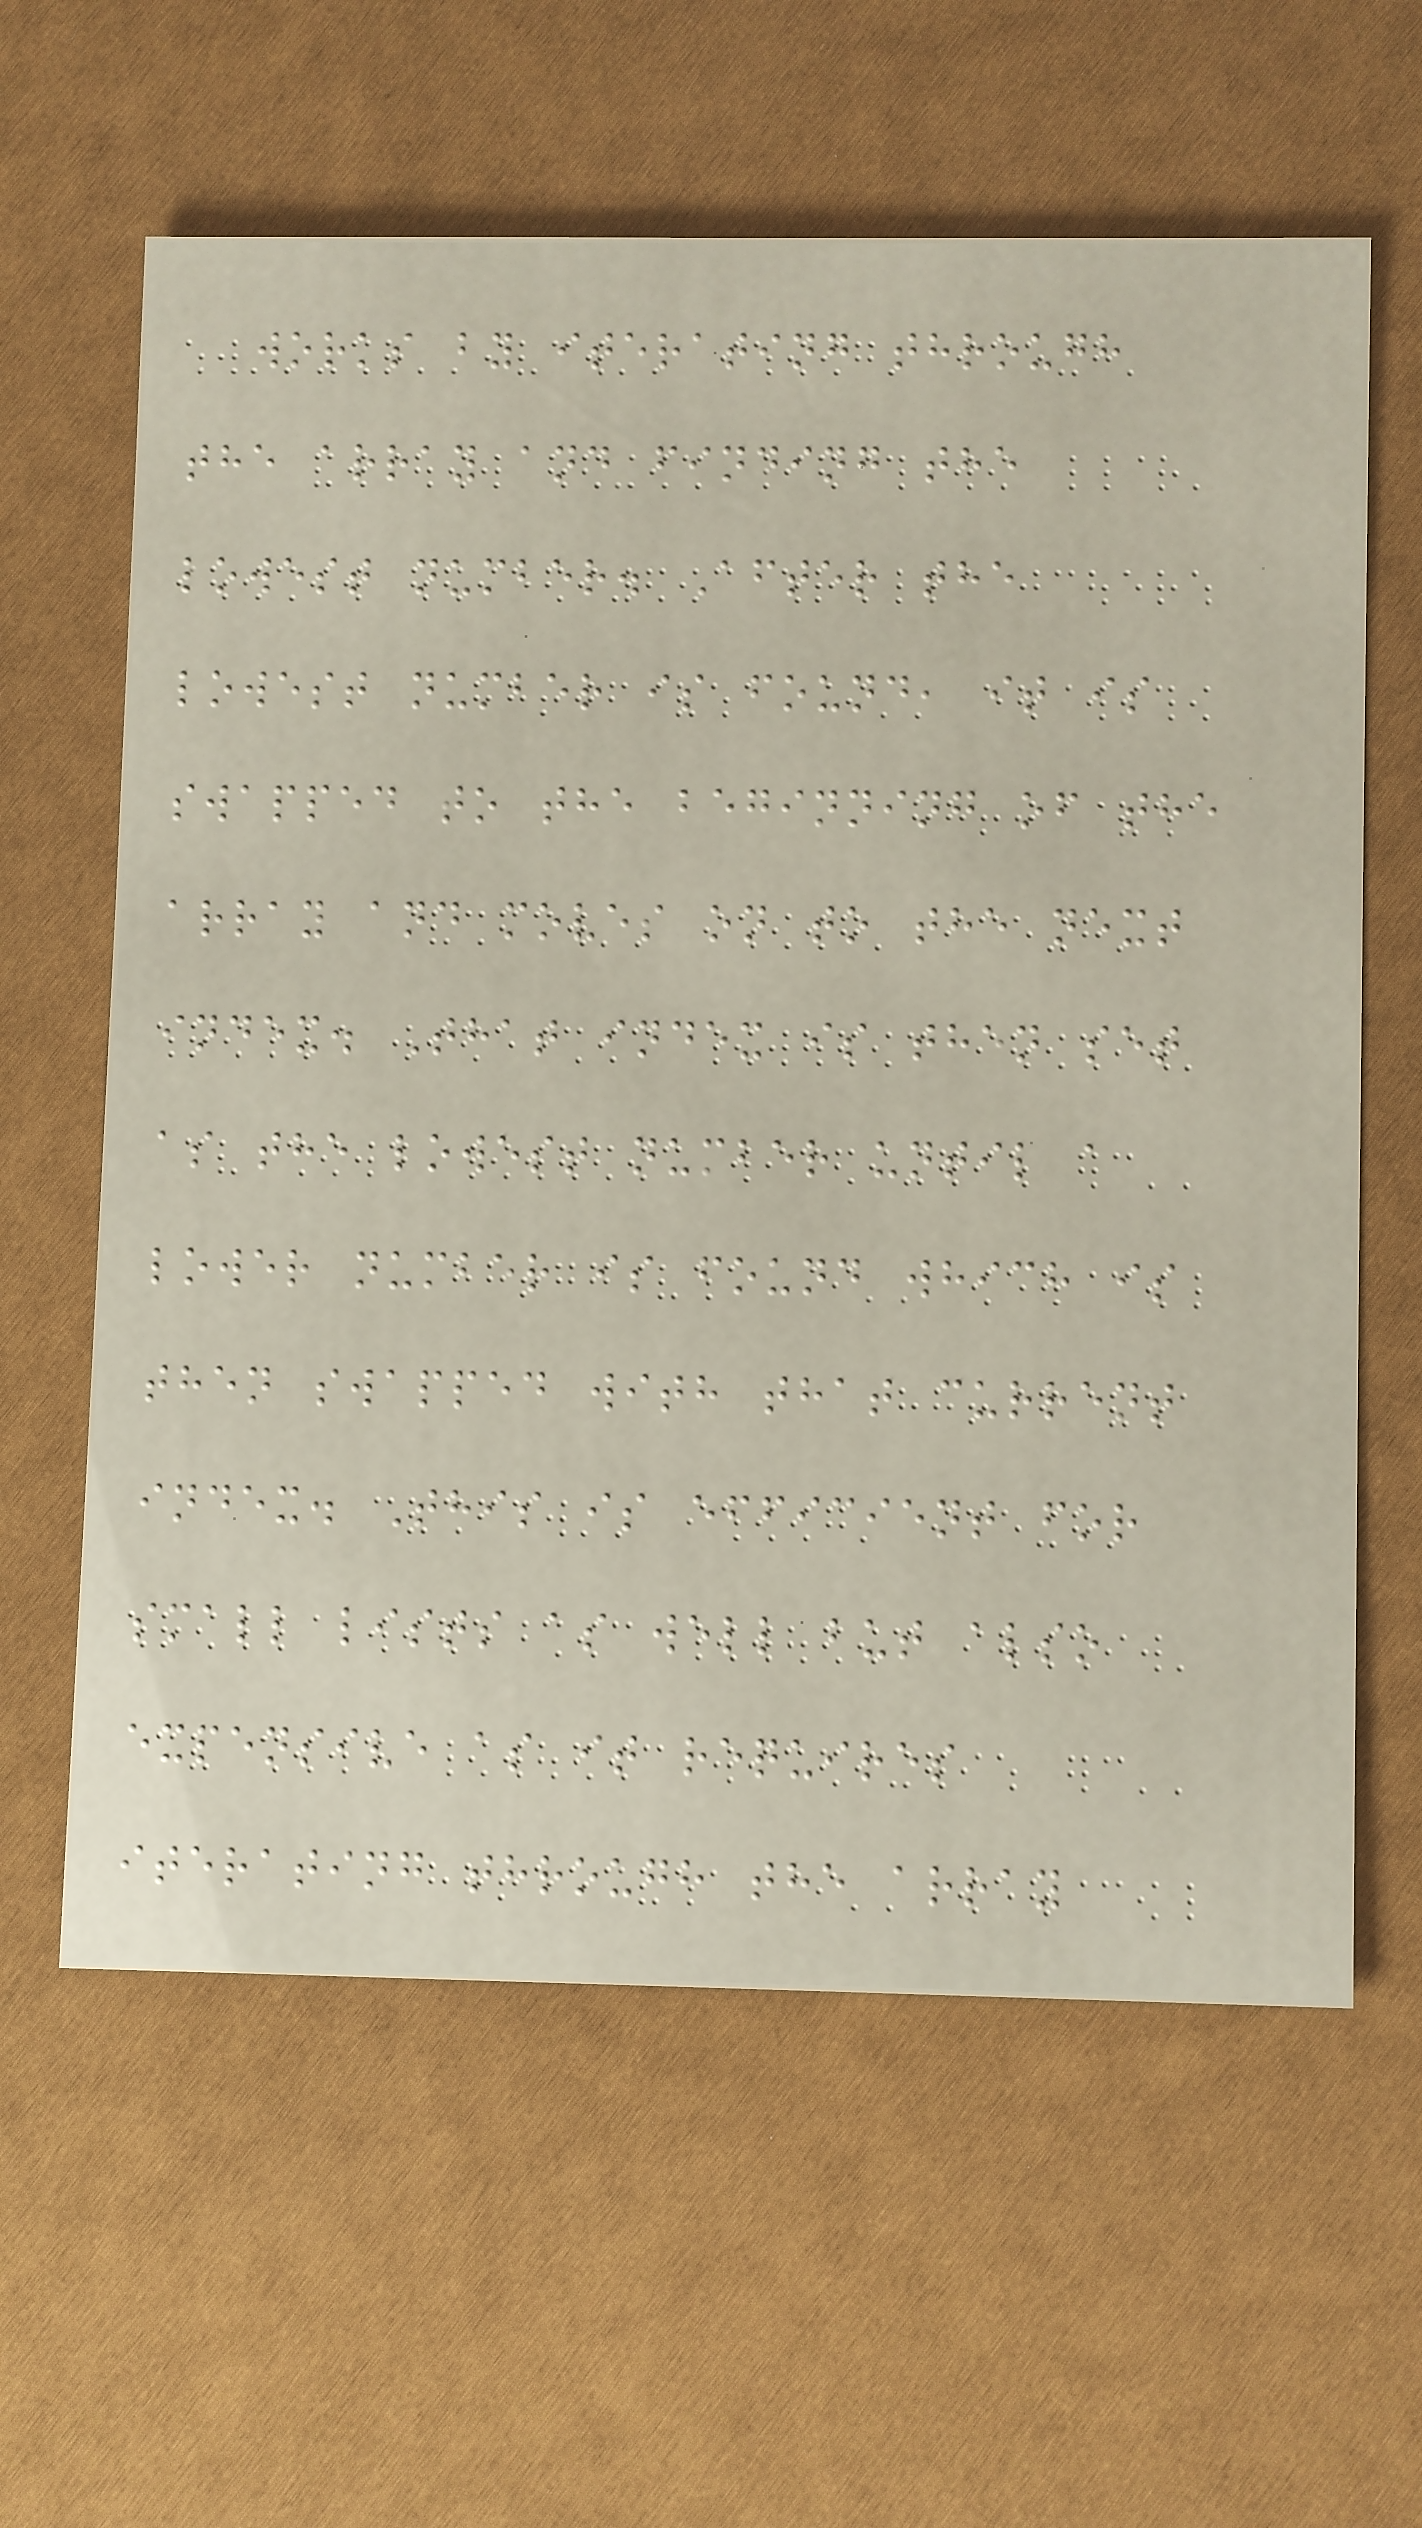works by iterating through
the array and finding the
lowest number. After the
lowest number is found, it is
swapped to the beginning of the
array and moves on to the next
index. That index is then set
as the lowest number until a
lower number is found which is
then swapped with that current
index. This is efficient for
small lists as well but also
expensive as it requires
iterating through the array
